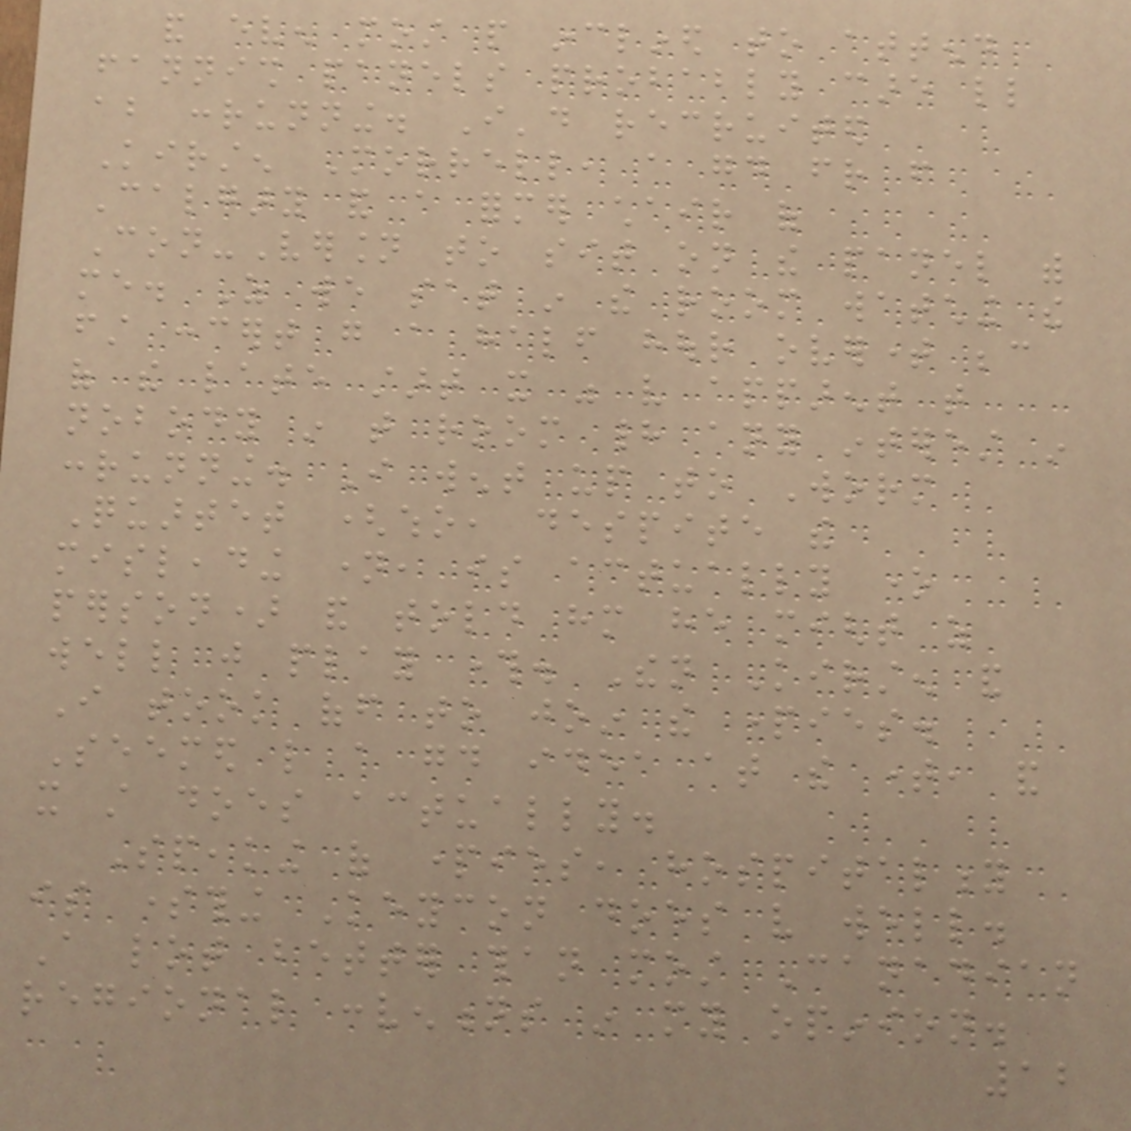and even most people inclined to attend
fannish panels probably care little
about conrunning. I'd recruited
Kirsten Morrell, a good friend from
Calgary and a former chair of
Con-Version to sit on the panel with
me. As we sat in the room watching the
first concert go a half hour overtime because
of the late start it was very apparent that
nobody in that room had any interest in
conrunning. I went up to Worm
Quartet (who, despite the
misleading name, is actually one
person) and told him he might as
well just play through. Then Kirsten and
I took off to join the parties.
Seemed like a good idea at the time, and
it still does actually.
Speaking of parties, hospitality
is something Keycon does very well.
A lot better than most Canadian
regional conventions in my opinion.
12
